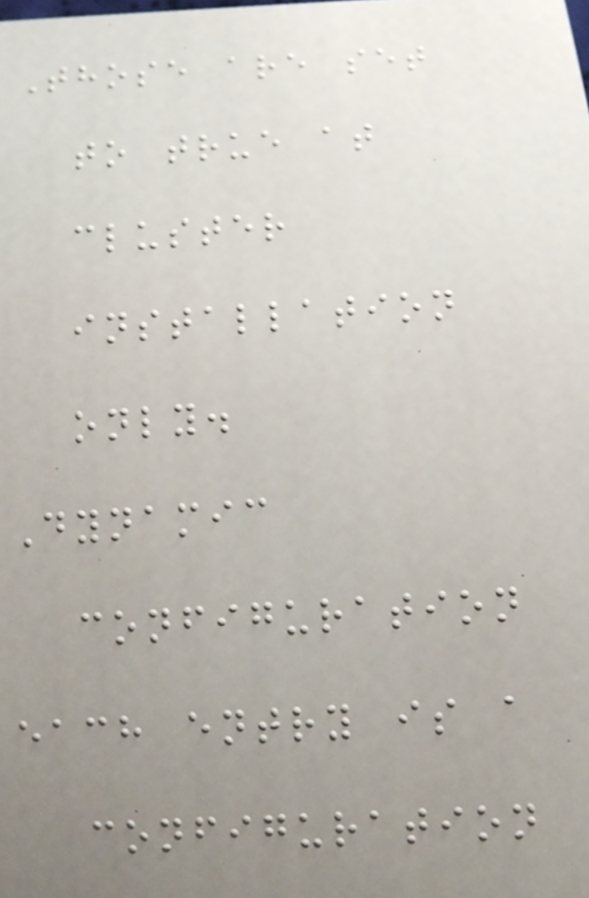Those are set
to true at
cluster
installation
only.
Dynamic
configuration
each entry is a
configuration
